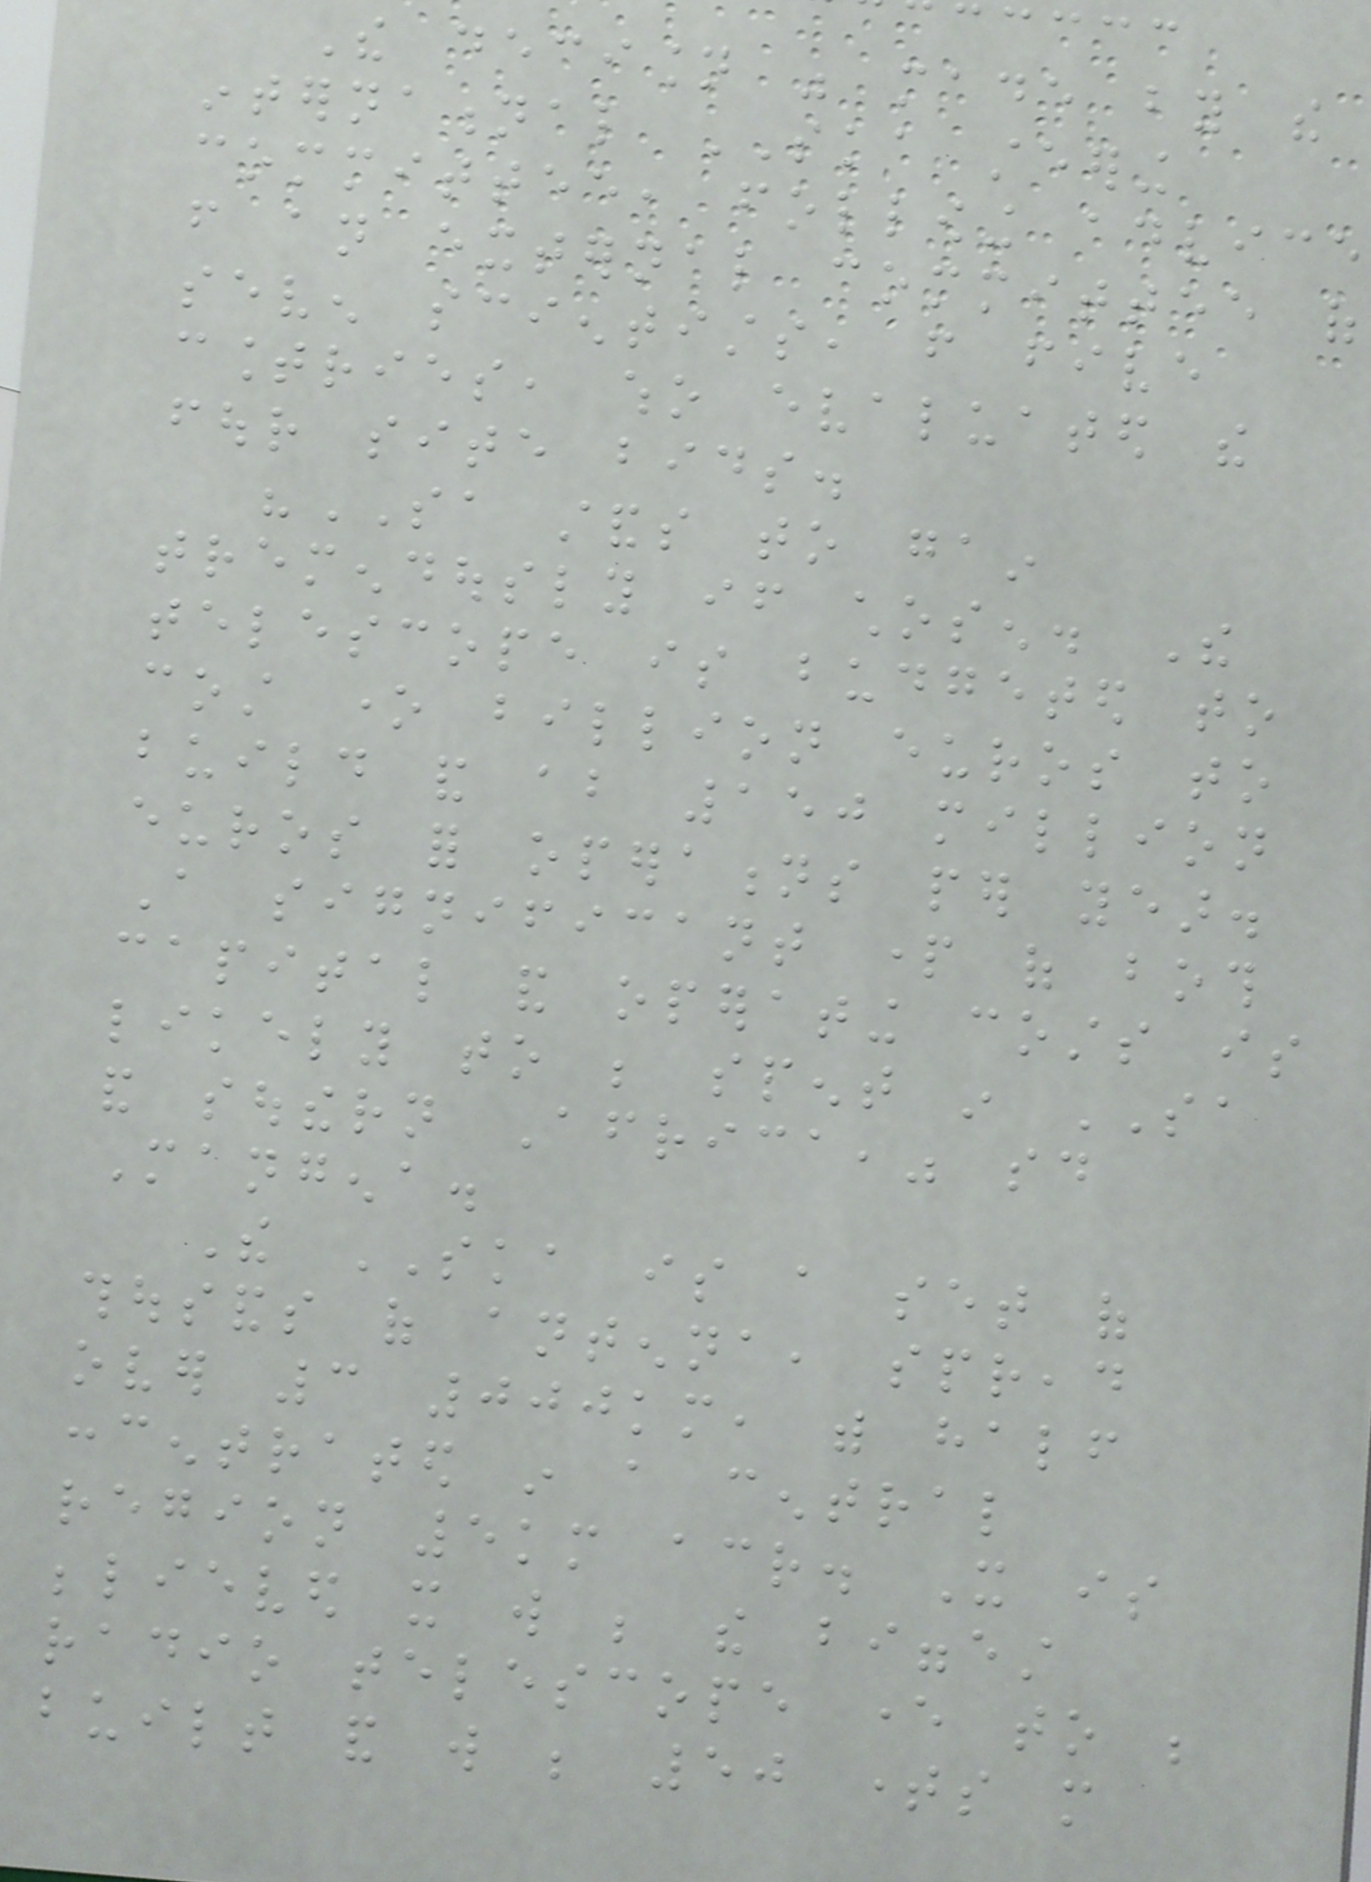The decision was made by the
international SKA steering
committee, following advice
from an external committee of
seven scientists, from five
countries, who evaluated the
four site bids.
"SA stands to gain
tremendously if chosen. The
telescope is budgeted to
cost one billion euros to
build and about 150 million
euros for operations per year.
A significant part of both
capital and operating costs is
likely to be spent in SA
and southern Africa," said
Mangena.
The SKA is a set of
thousands of antenna, spread
over 3 000km, with half
concentrated in a central
region 5km across. It is
believed it will be the biggest
radio telescope ever to be
built and will be 50 times more
